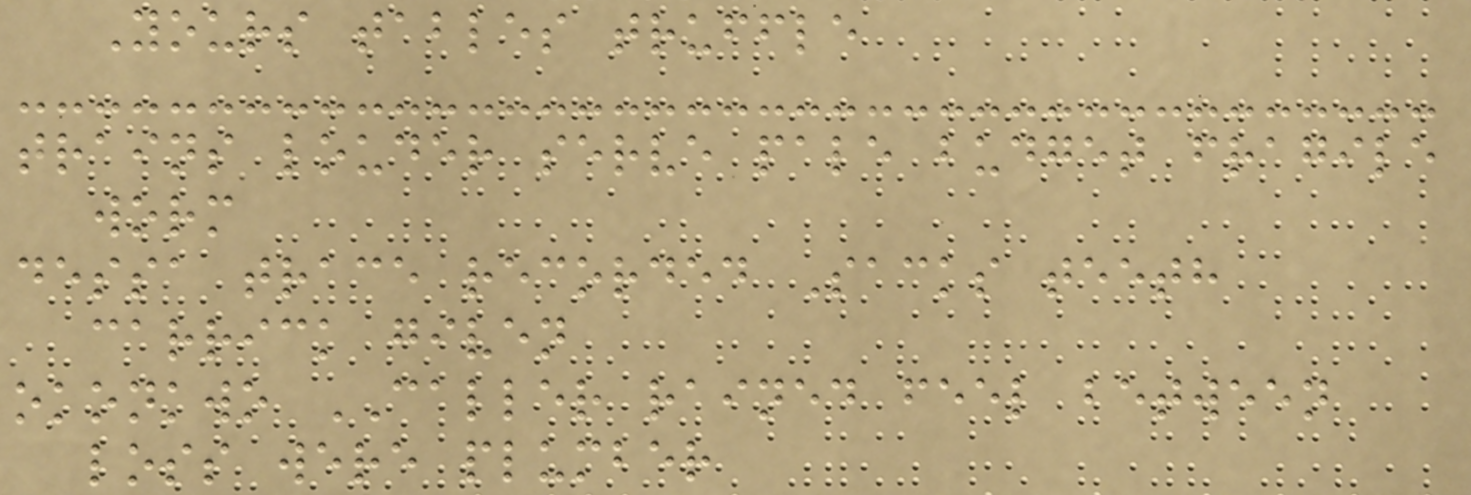Yours tables truffle
trains louder serve pale budget fragile
worm
dessa trace recorded Sacks teeth
carrick given
okonkwo CALLER rained feel between
loss were plumber
